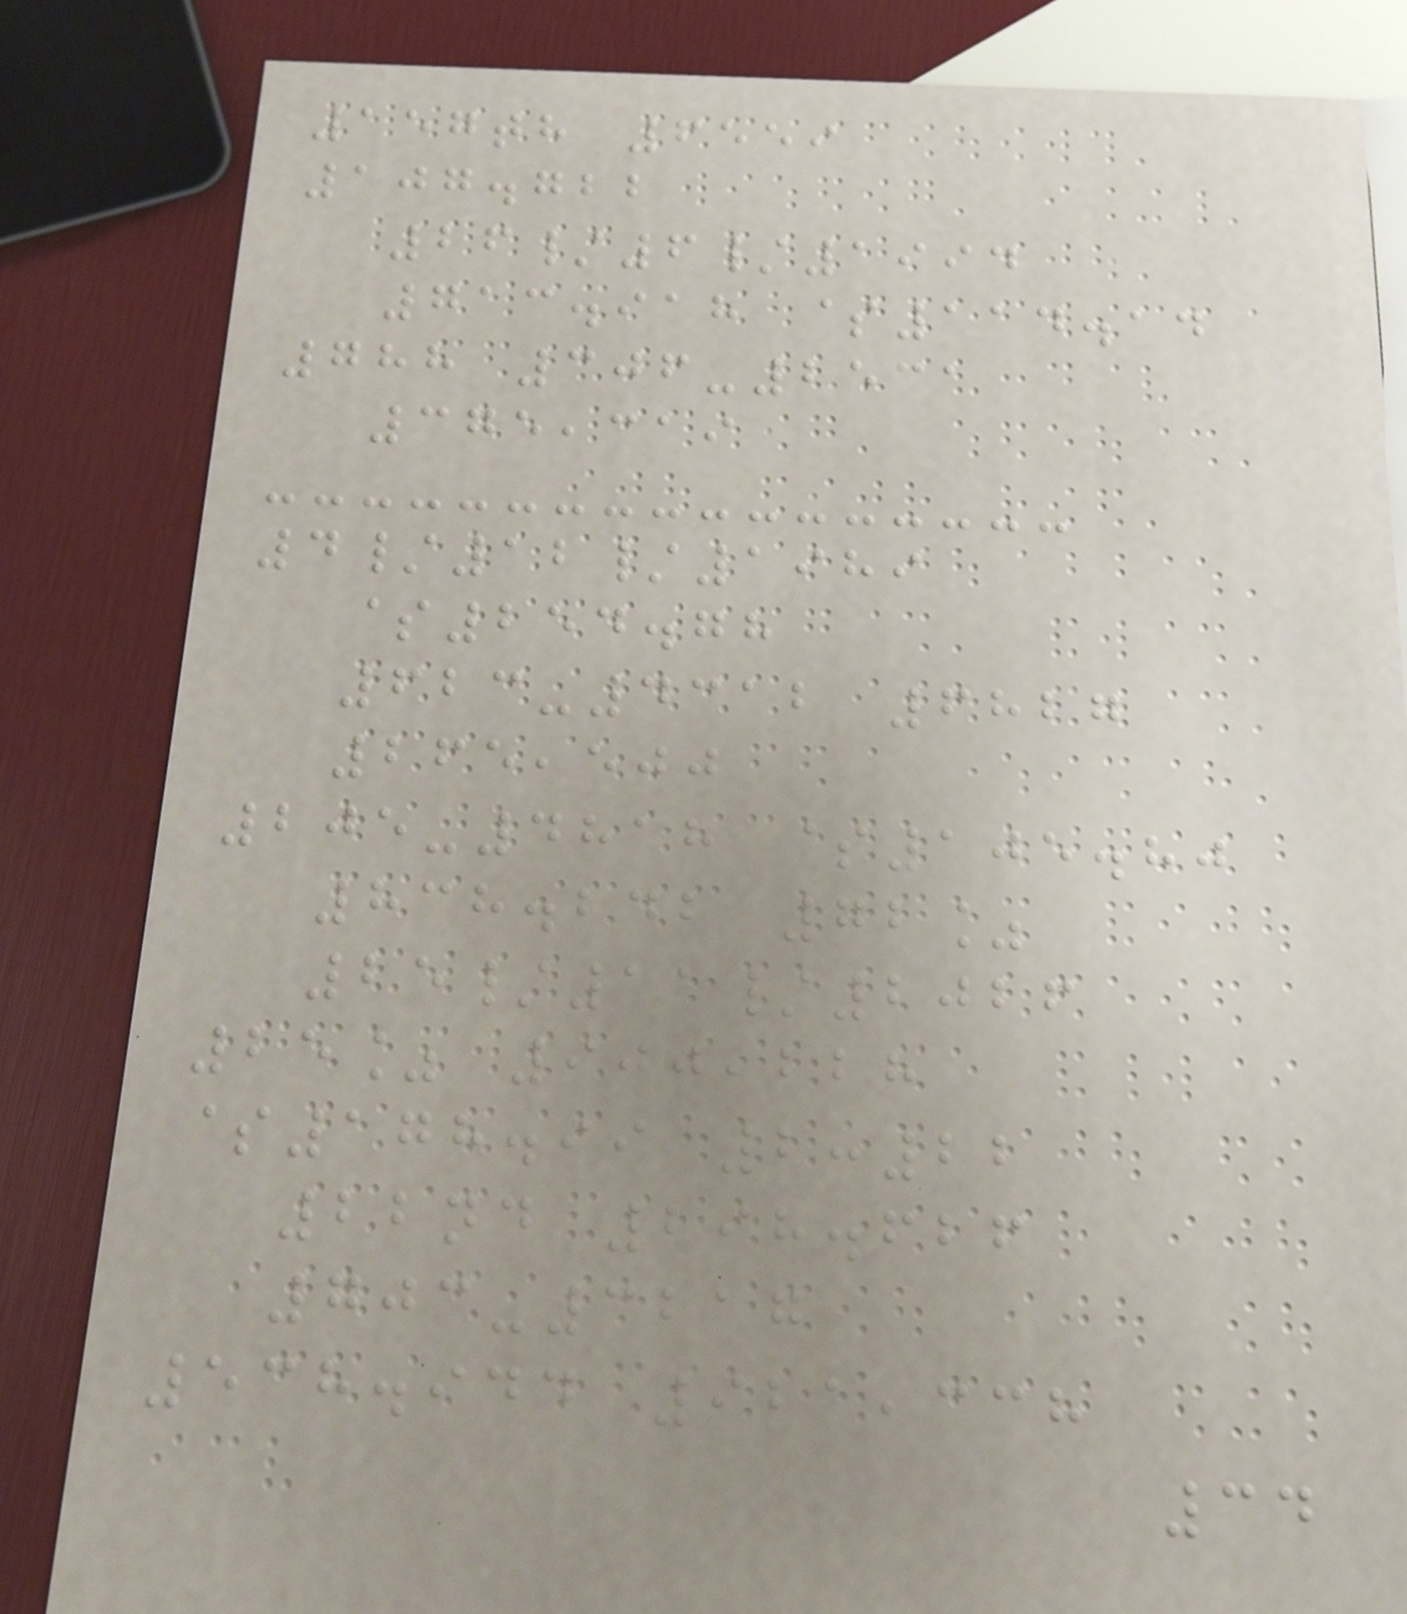157th 6559
107.722
26/6/1994
713.918 $114.14
788 306-2531
375,319
4/12/1989
$254.78
623-4312 6827
265,500
205-4818 $105.80
838.242 72%
25/11/2026
25% 900,228
$178.99 2:22
22nd 298.626
703-3217
538.944 921,338
34
